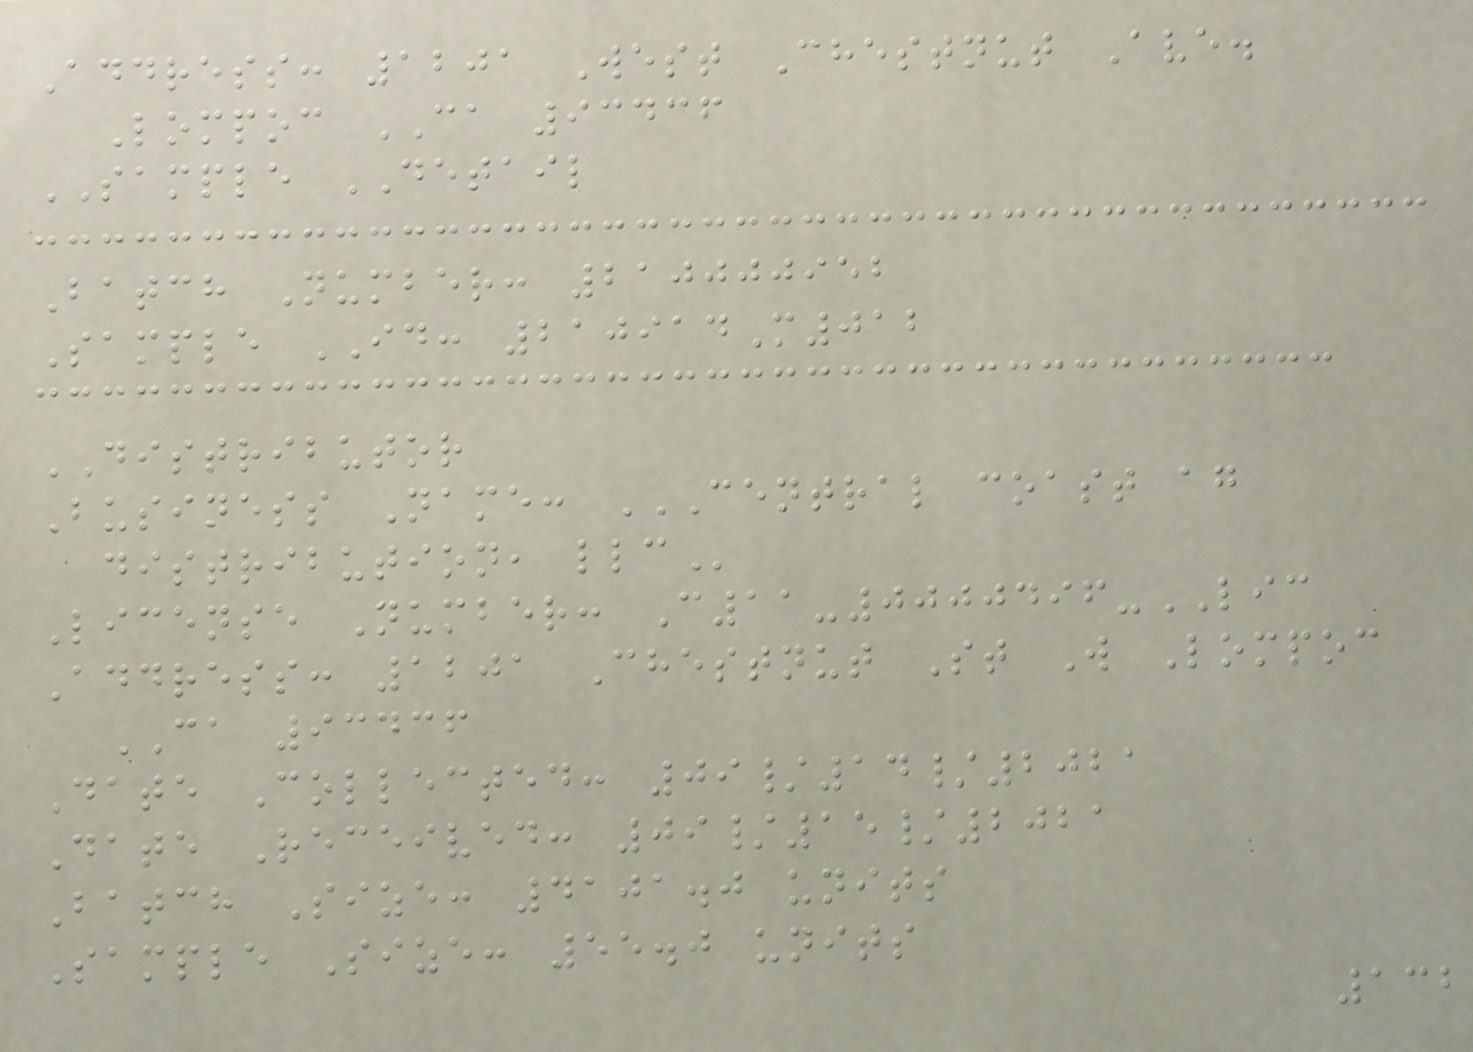Address: 1201 West Chestnut Ave.
Lompoc CA 93436
SAMPLE DETAIL
Batch Number: 210000952
Sample ID: 210914M012
DISTRIBUTOR
Business Name: CENTRAL COAST AG
DISTRIBUTION, LLC
License Number: C11-0000496-LIC
Address: 1201 Chestnut St W Lompoc
CA 93436
Date Collected: 09/14/2021
Date Received: 09/15/2021
Batch Size: 4101.0 units
Sample Size: 55.0 units
132
